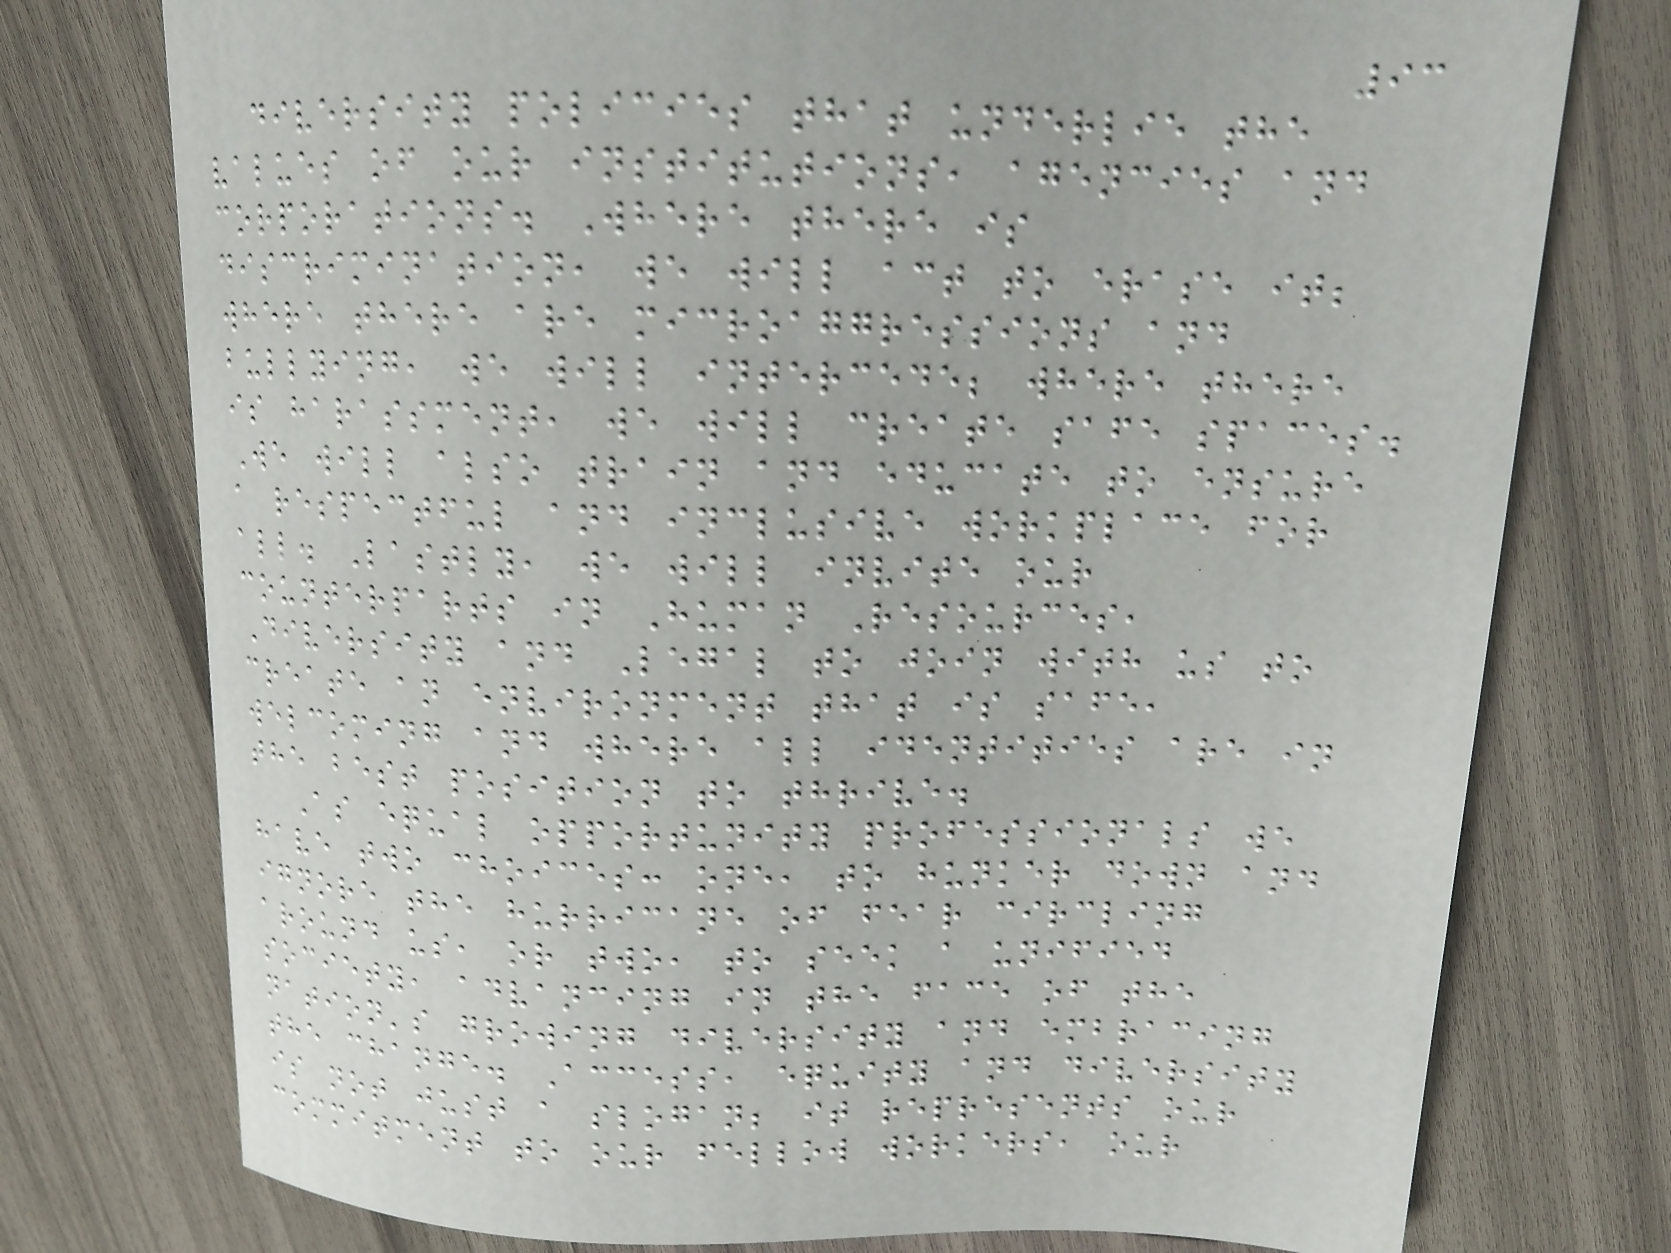93
diversity policies that underlie the
values of our institutions, agencies and
corporations. Where there is
discrimination, we will act to erase it;
where there are microaggressions and
bullying, we will intercede; where there
is harassment, we will create safe spaces.
We will also train and educate to ensure
a respectful and inclusive workplace for
all. Lastly, we will invite our
counterparts in Human Resources,
Diversity and Legal to join with us to
create an environment that is safe,
welcoming and where all identities are in
the best position to thrive.
As equal opportunity professionals we
have two choices: one, to hunker down and
ignore the hurricane of fear circling
around us, or two, to seek a unified
society, advancing in the face of the
nation's growing diversity and embracing
the change. Access, equity and diversity
is not just a slogan; it represents our
commitment to our fellow workers, our
